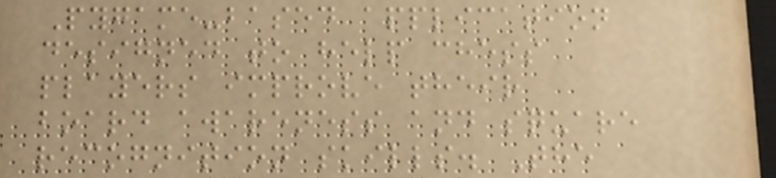Pygame-based application
designed to help chess
players improve their
board awareness and square
recognition skills. The
